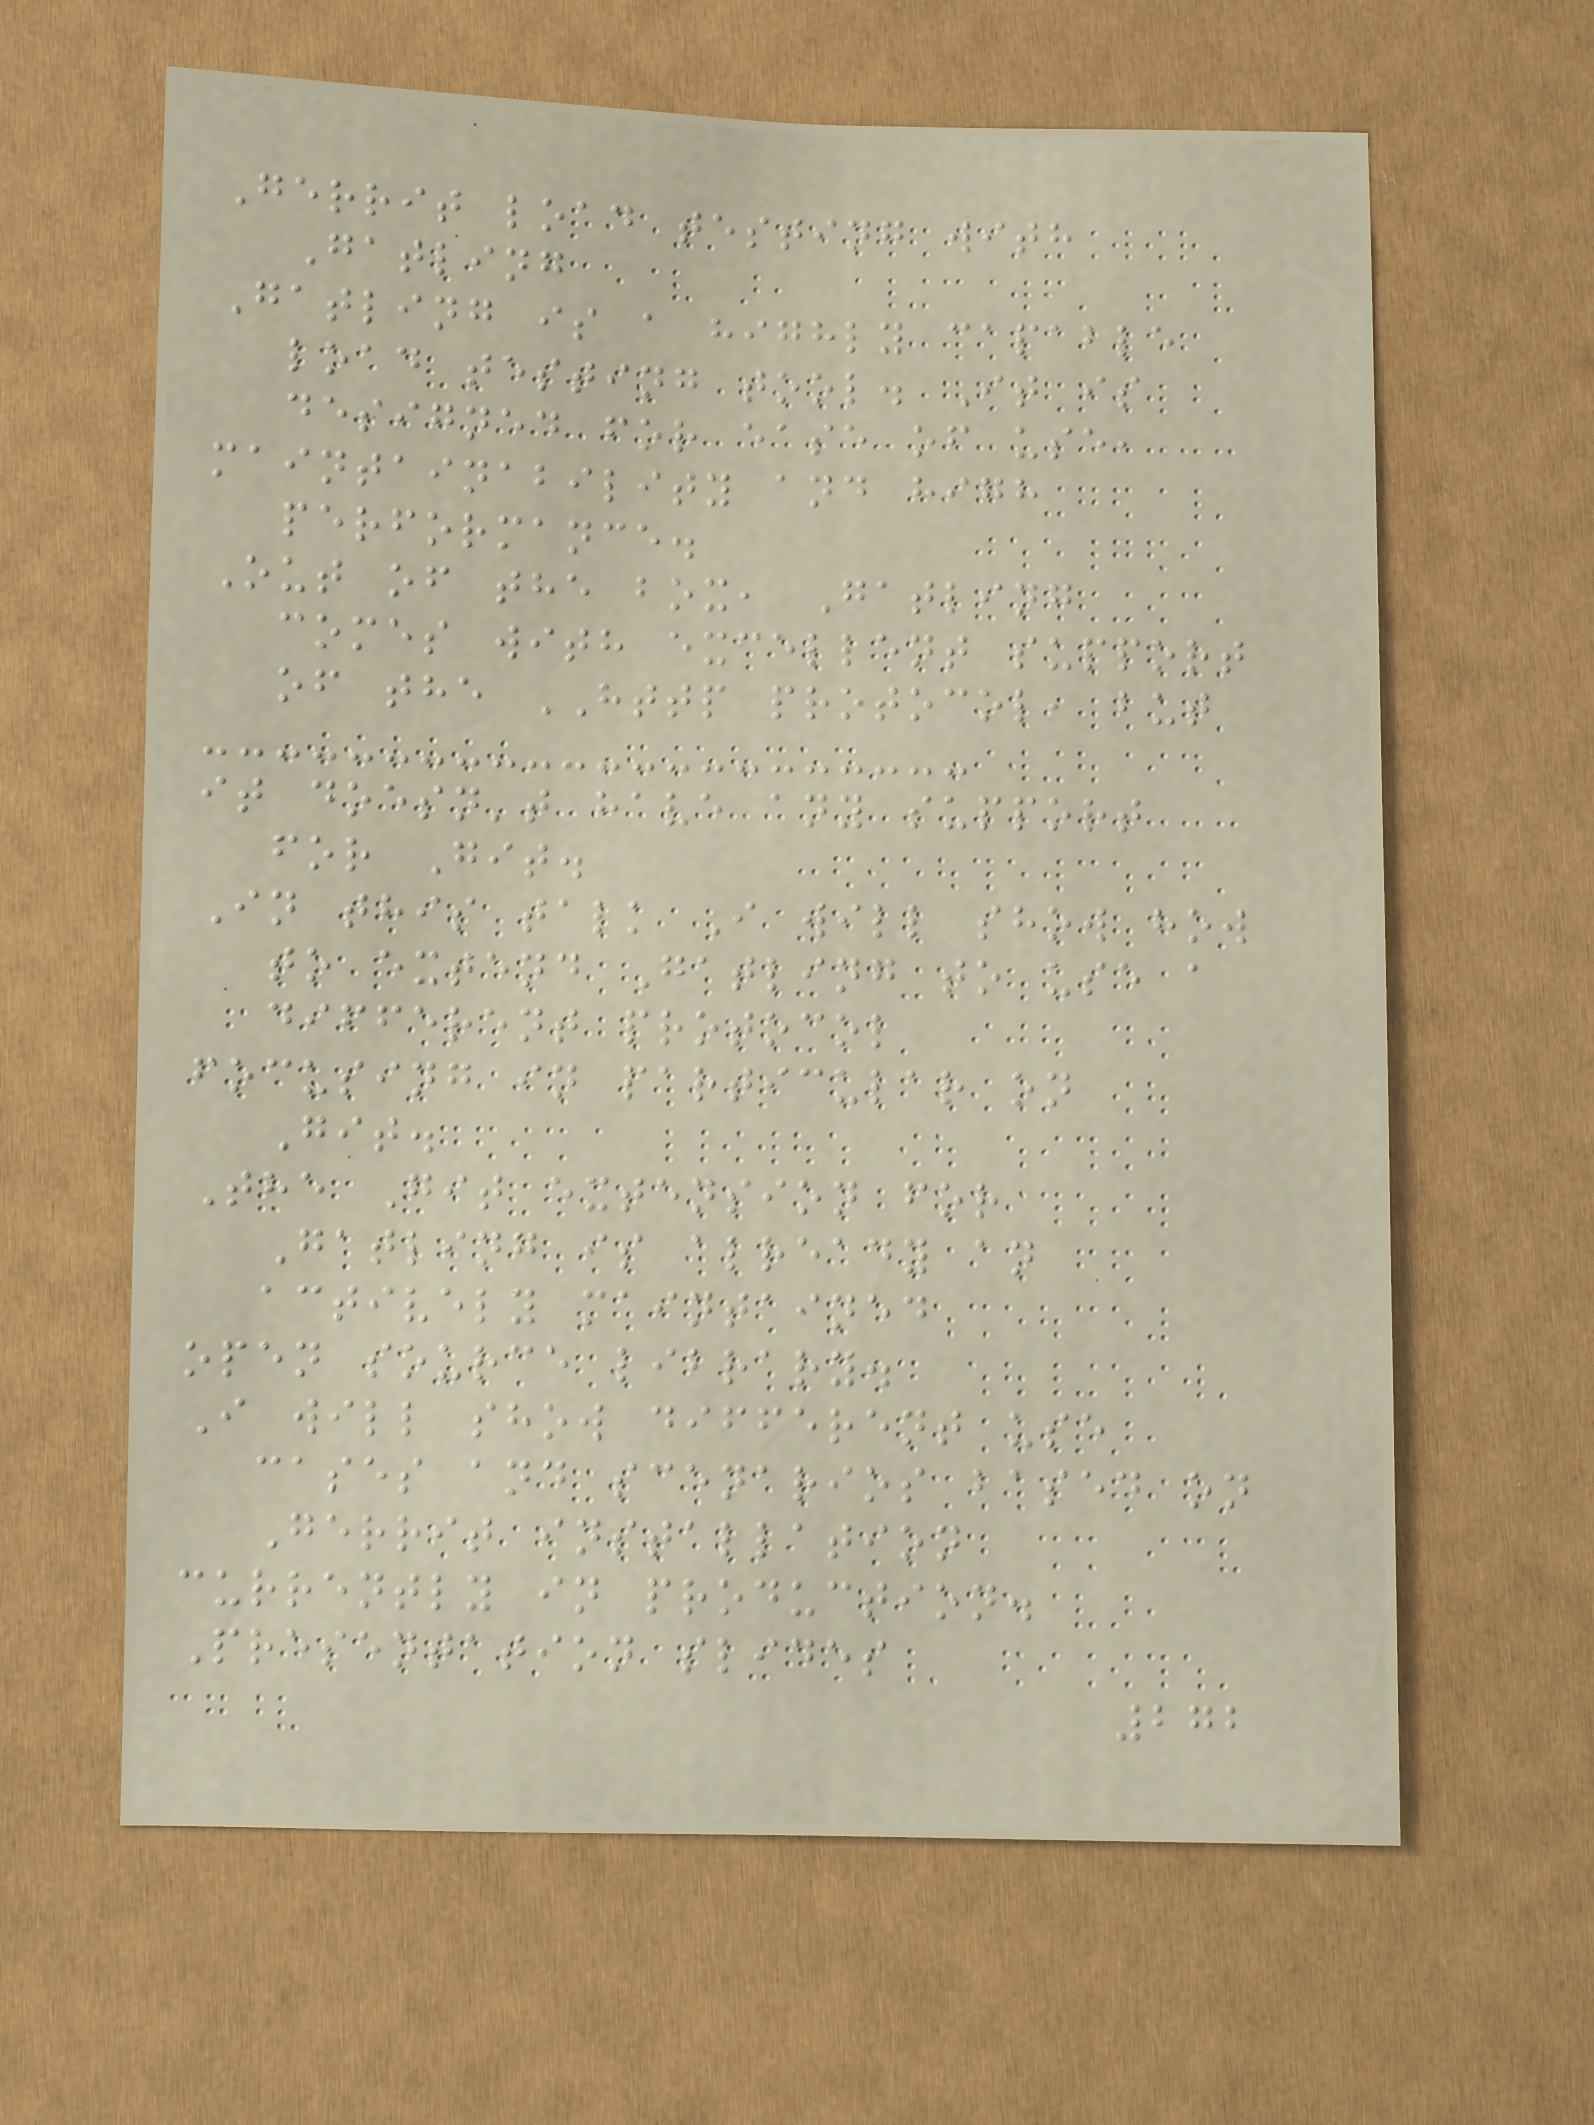Gerrit load testing with
Gatling
Gatling is a highly capable
load testing tool. It is
designed for ease of use,
maintainability and high
performance.
Out of the box, Gatling
comes with excellent support
of the HTTP protocol, but
it doesn't have any support
for Git.
In this talk I will show how
to extend Gatling to use a
different protocol
focusing in particular on
Git.
The Git extension for
Gatling is already an
actively maintained
open source library.
I will show different use
cases and scenarios based on
Gerrit installation
currently in production.
Presentation slides
272
